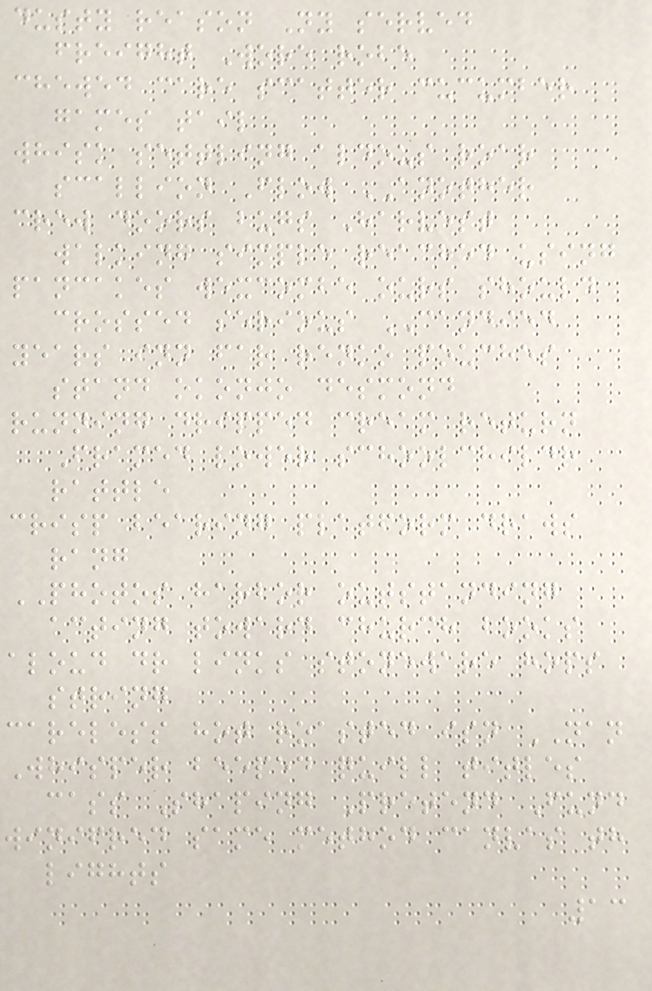dusty reason Ny served
freight Wore robe
chewed care scatter cucumber
games tail
whisk settling aldous roar
scallion Flow ANOTHER
crew doors bugs Harvest
walking simple reached using
pancakes wexcombe ours should
crossed serious CANDIED
years inn far renko pouches
stand okonjo desmond
running dripped cream return
Framed lower schoolchildr
rattle
crisp bearing platform draws
rang
PHOTOS harbor outstanding
acting toward church books
aloud dr links stoneware hops
string
careless hot roasted isn NAN
Whisper beeped quill titles
cass Shaping Pretend Fund
winifred same method canvas th
lights
13
